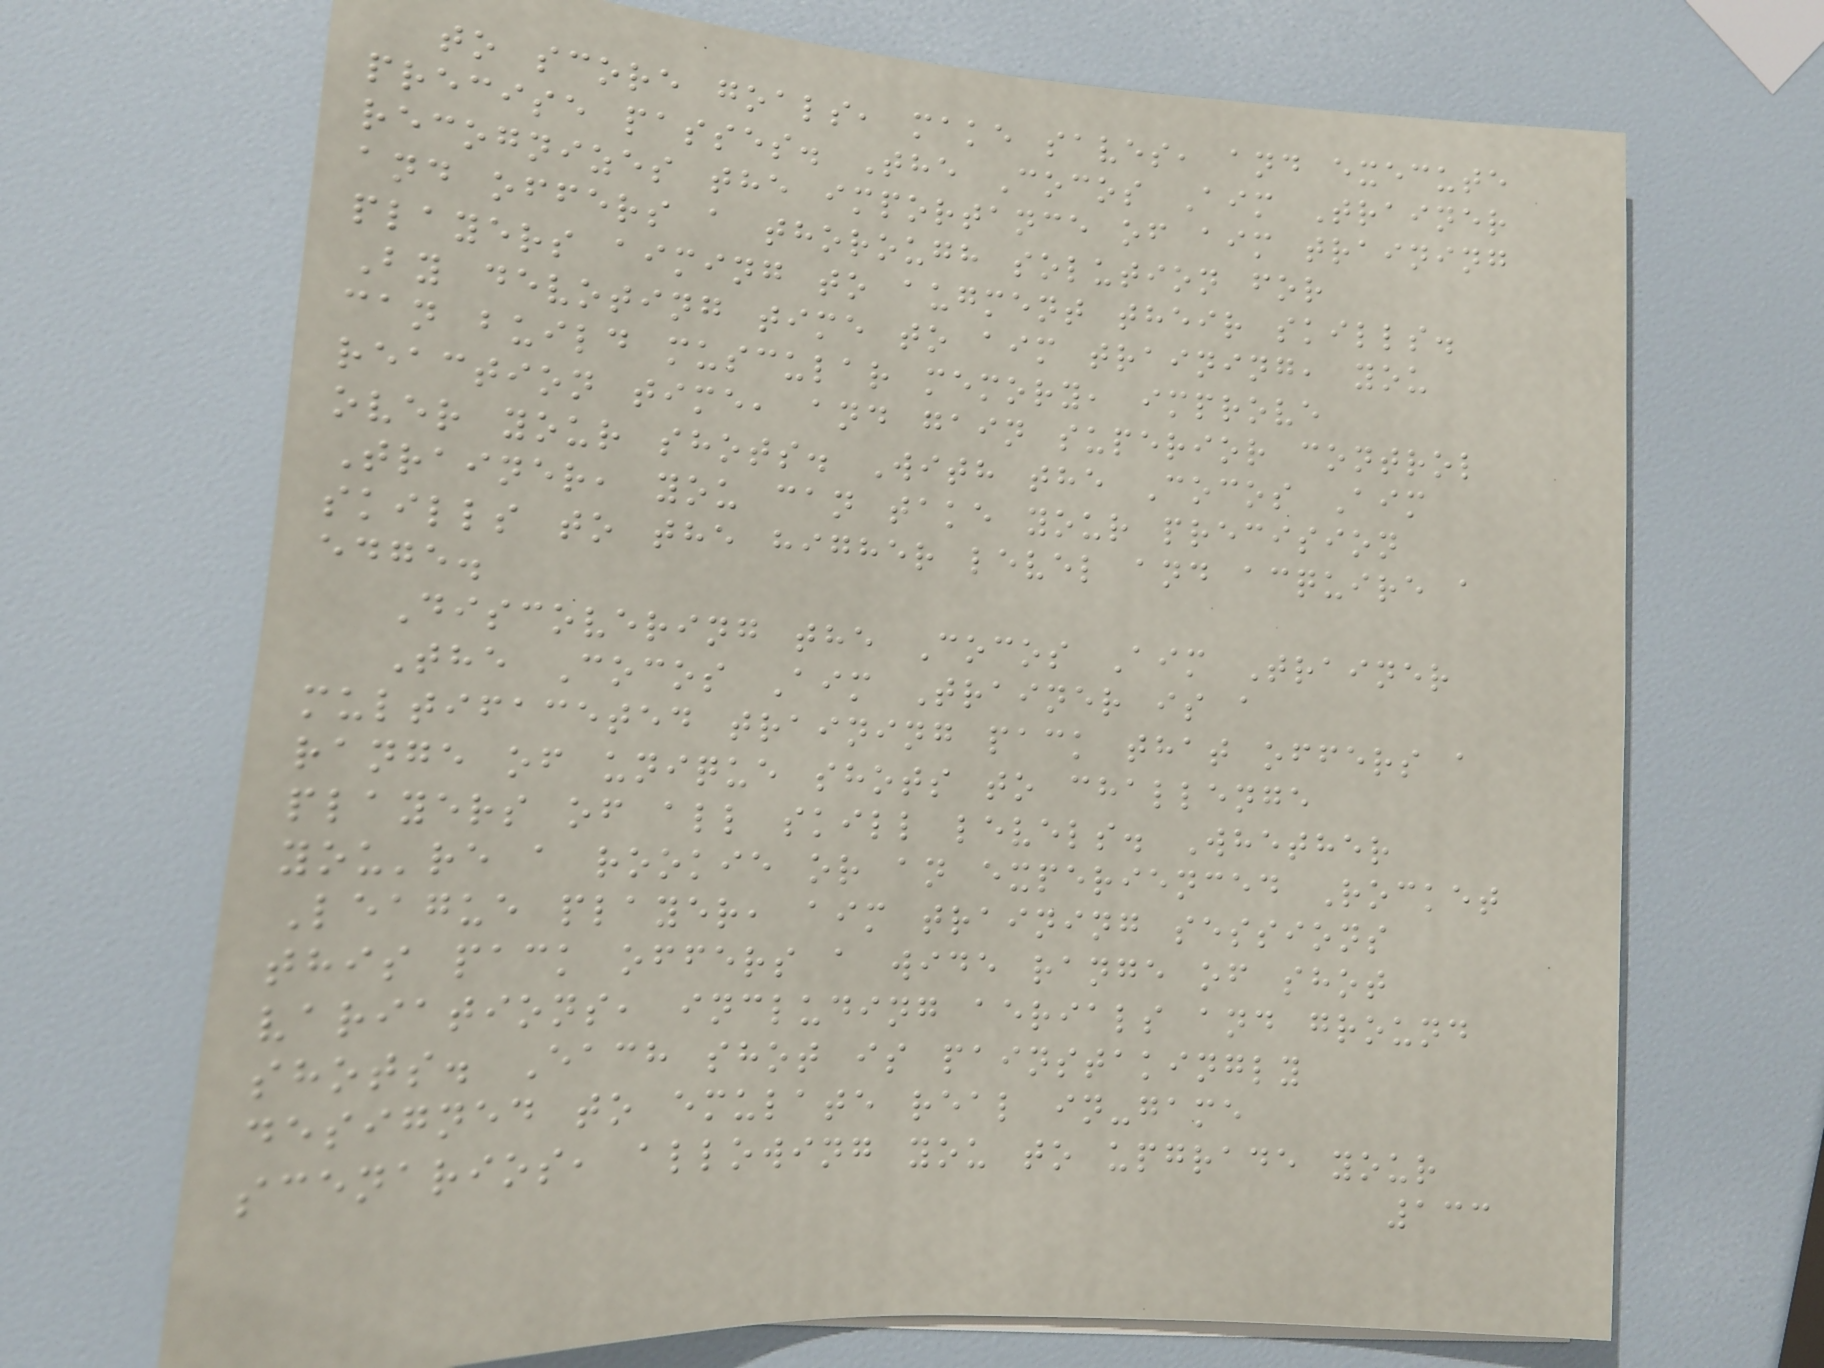to score goals, make saves, and execute
precise passes. The Cocos Aim Trainer
recognizes the importance of aim training
and offers a thorough solution for
players aiming to augment their skills.
By devoting time to aim training, you
can build muscular memory, improve
reaction time, and gain superior control
over your shots. With the Cocos Aim
Trainer, you can take your precision
skills to the higher level and acquire a
edge.
Discovering the Cocos Aim Trainer
The Cocos Aim Trainer is a
multifaceted training pack that offers a
range of unique shots to challenge
players of all skill levels. Whether
you're a rookie or an experienced Rocket
League player, aim training sessions
this pack offers a wide range of shot
variations, including aerials and ground
shots. Each shot is painstakingly
designed to emulate real in-game
scenarios, allowing you to upgrade your
133
